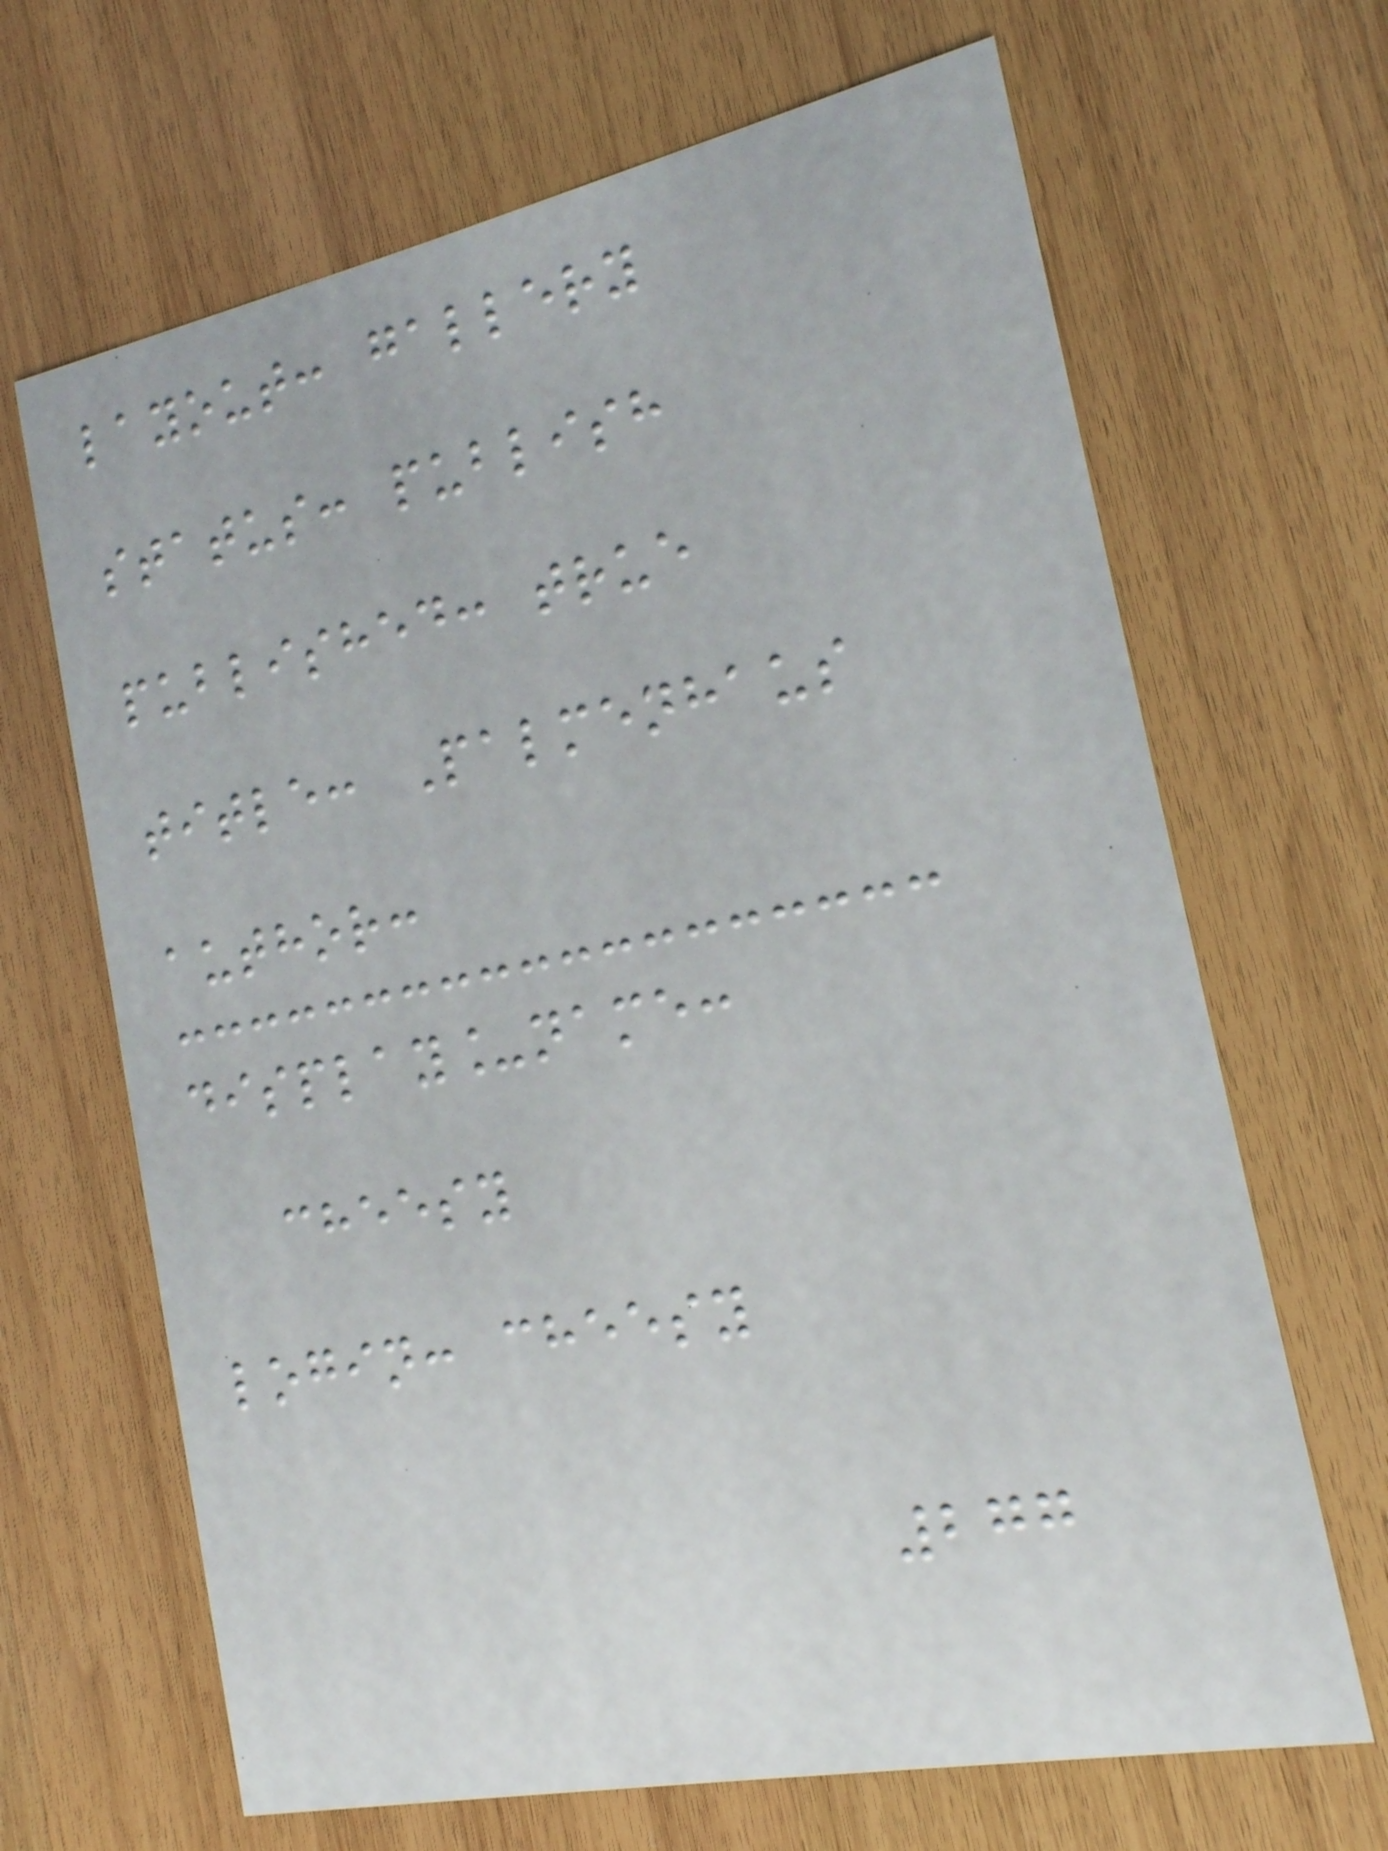layout: gallery
status: publish
published: true
title: Palmenhaus
author:
display_name:
cheesy
login: cheesy
277
